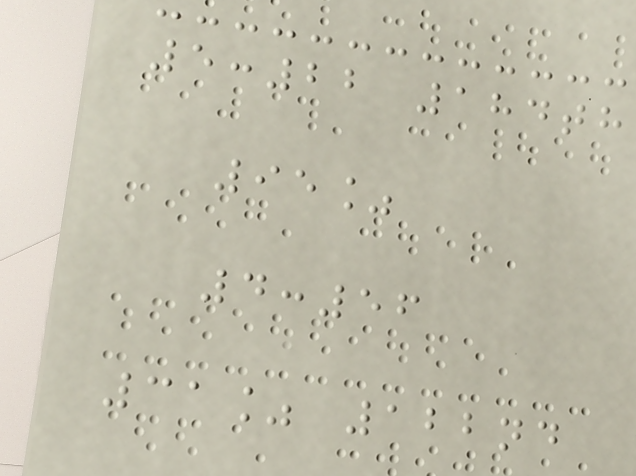5:22 184th
95%
4:56
31% 122nd
